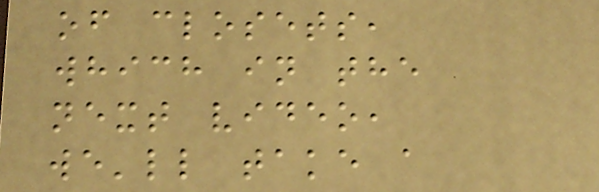of closets,
which in the
next video,
we'll take a
